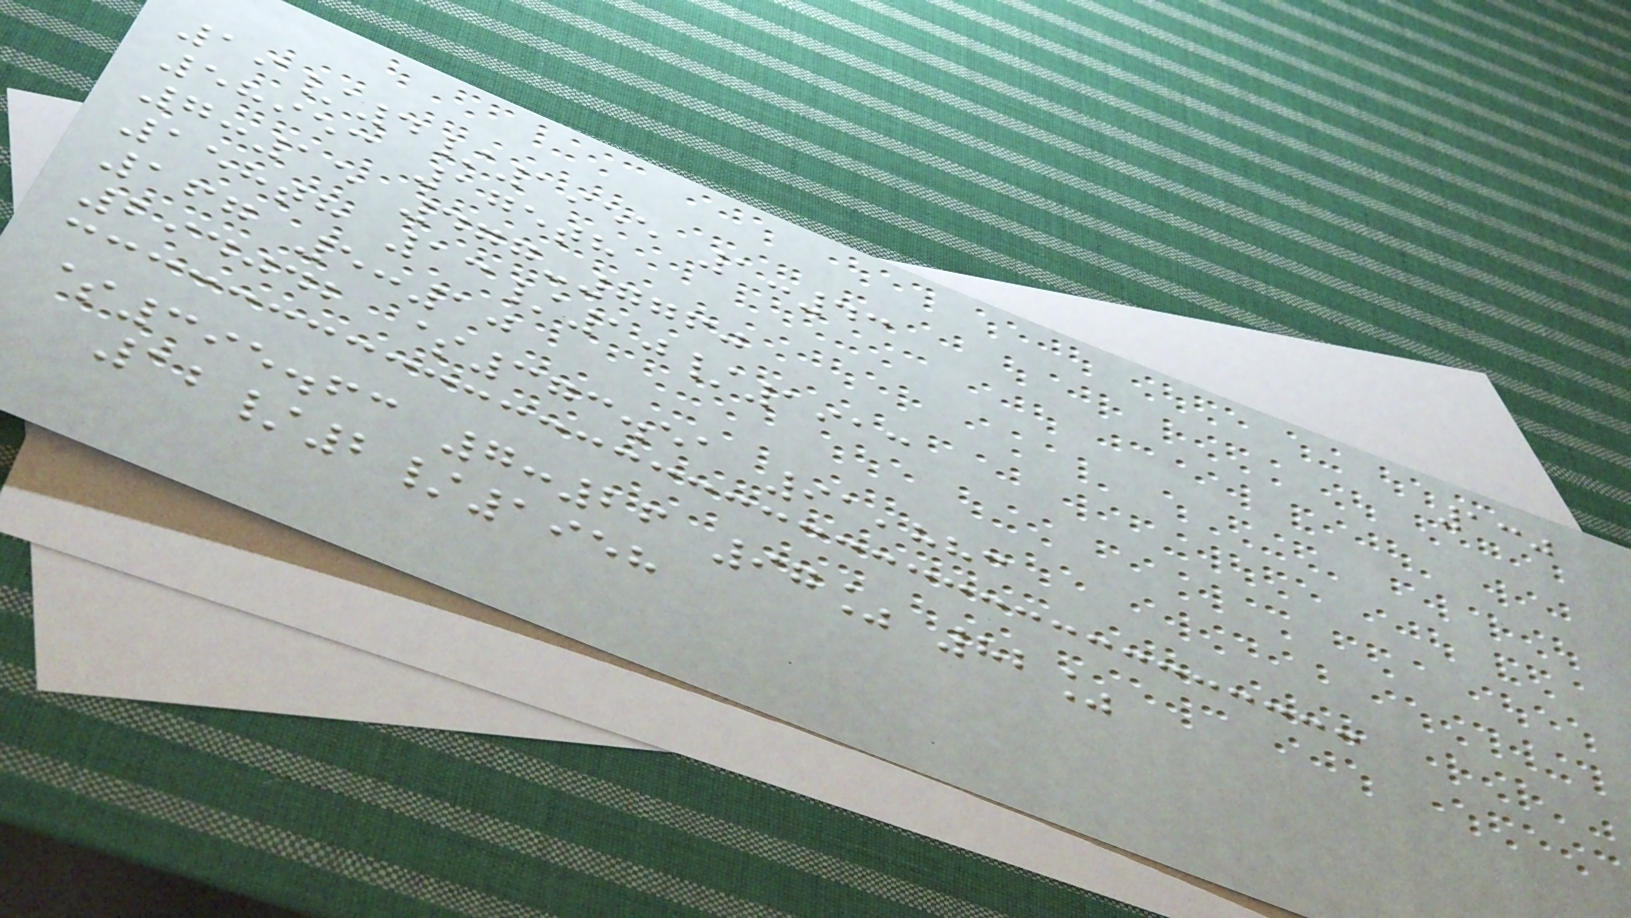130
19/4/1955 1:43
58953 175th
7:15 477-7760
158th 13/10/1913
167 5:10
294042 $373.51 91,883
$395.63 7:26 97% 82%
12/2/1958
